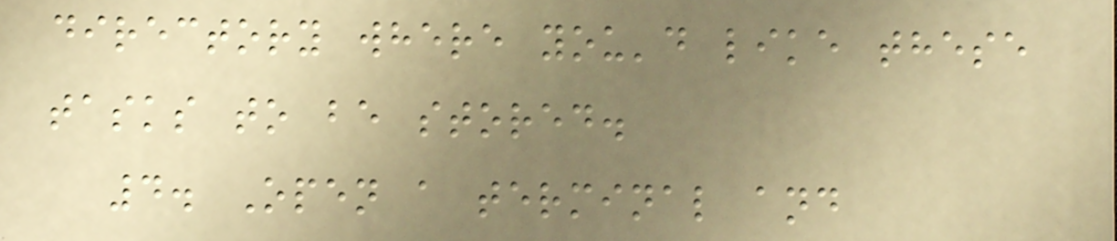directory where you'd like these
tasks to be stored.
4. Open a terminal and
